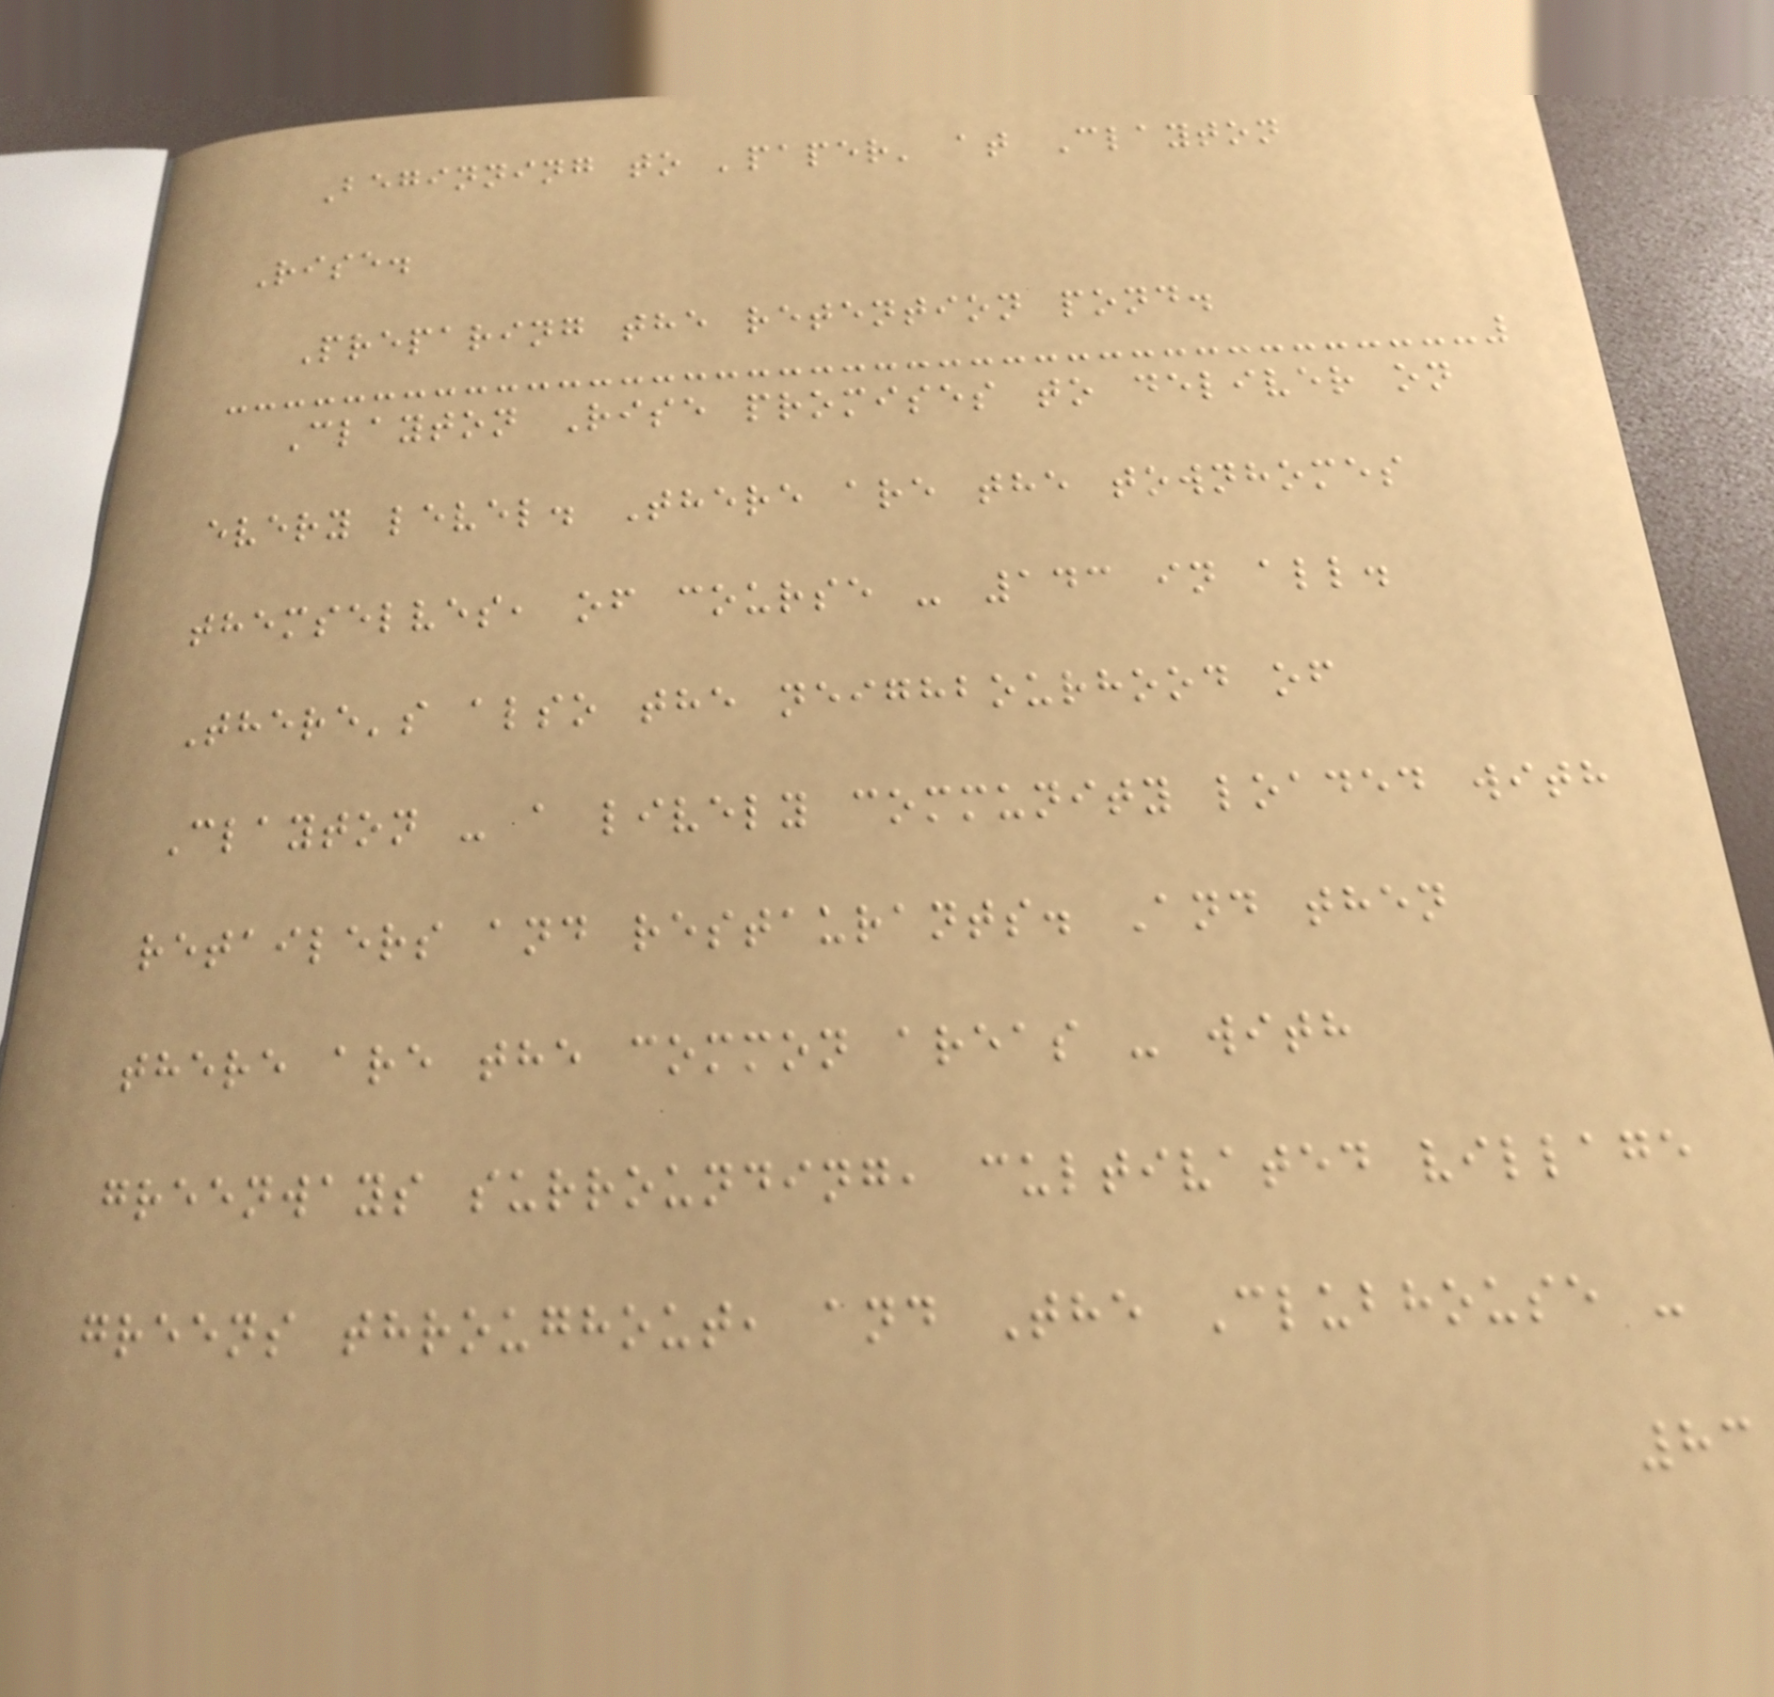Beginning to 'paper' at Clayton
Rise.
Preparing the retention pond.
Clayton Rise promises to deliver on
every level. There are the townhomes
themselves, of course - 143 in all.
There's also the neighbourhood of
Clayton - a lively community loaded with
retailers and restaurants. And then
there are the common areas - with
greenways surrounding, cultivated village
greens throughout, and The Clubhouse -
83
